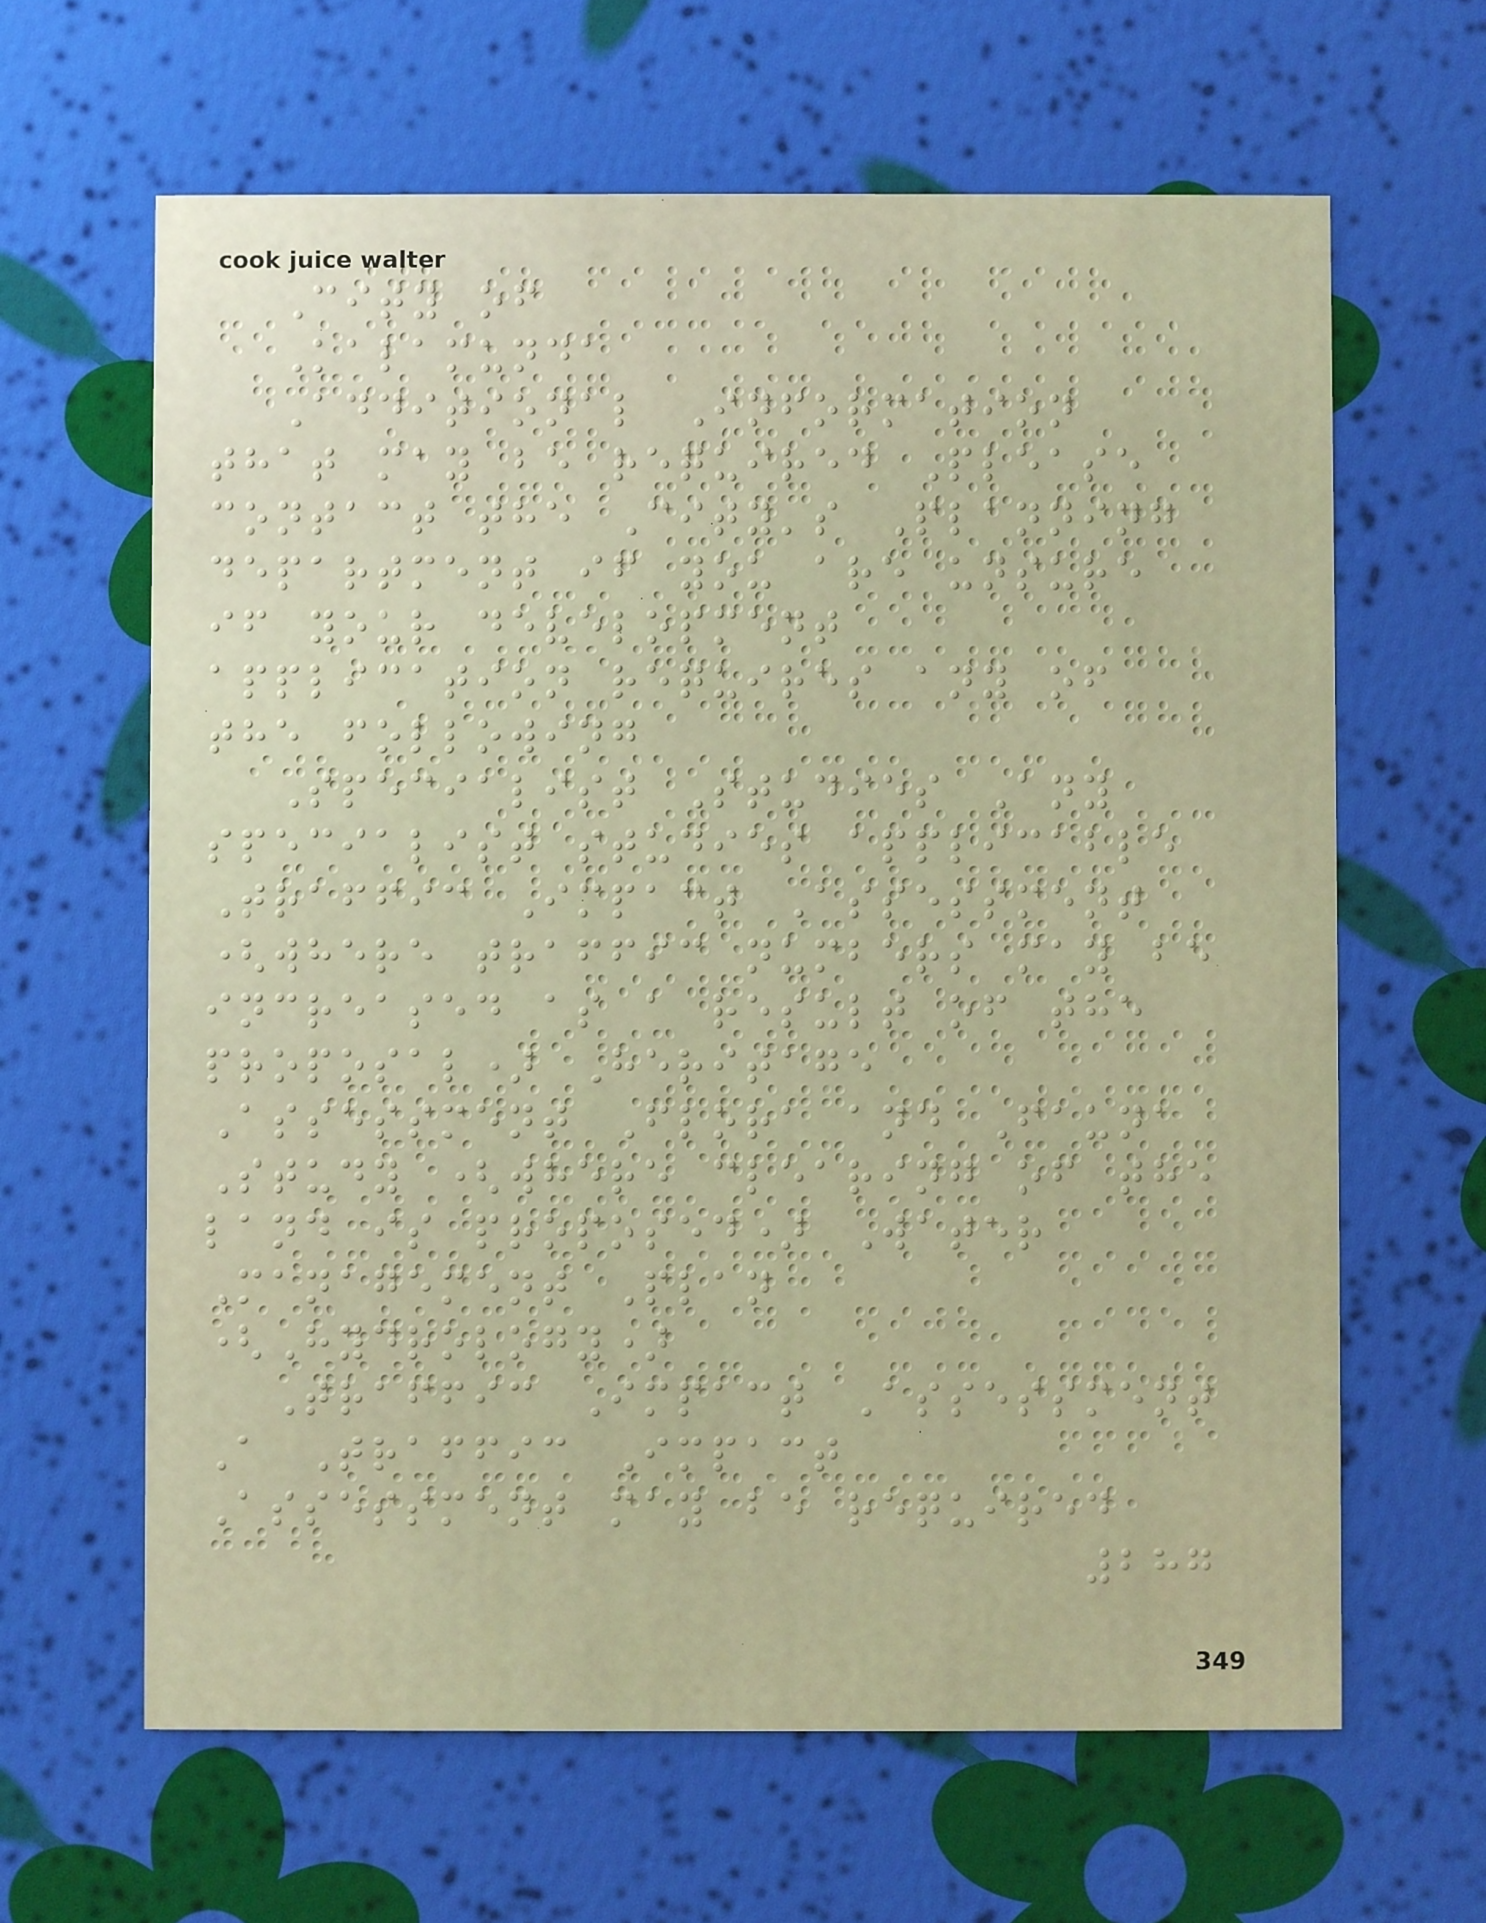City of
Kalamunda
Additional Information
that may be required Please
contact the City's Planning
department if you are unsure
if your development
application requires any of
the following
Specialist Studies Any
specialist studies applicable
Traffic Impact Assessment
(where traffic numbers may be
increased as a result of the
proposal) Heritage
Assessment Flora and Fauna
Study (where clearing of the
land is proposed) Water
Management Plan
(Hydrology)
Traffic Impact Assessment
A Traffic Impact
Assessment may be required
287
